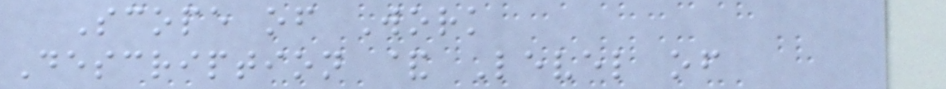Scope of Work
Description & Level of
